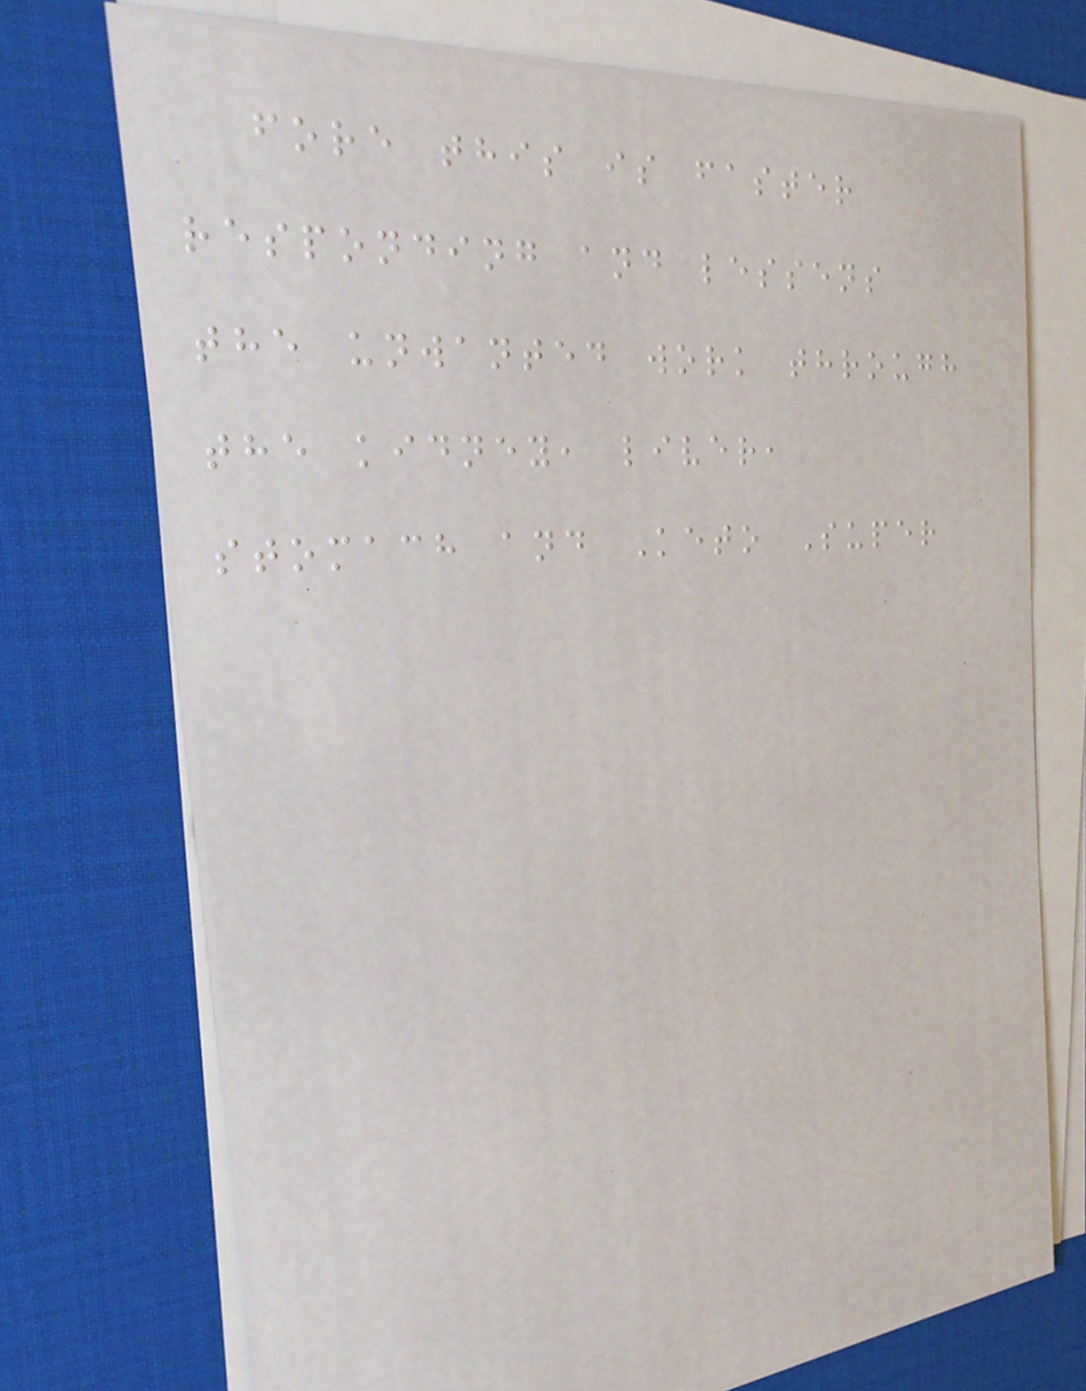fore this is faster
responding and lessens
the unwanted work through
the kidney, liver,
stomach and Keto Super
